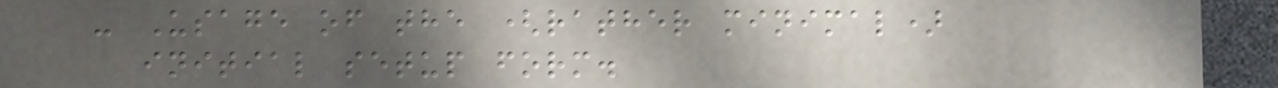- Usage of the (rather minimal)
initial setup form.
